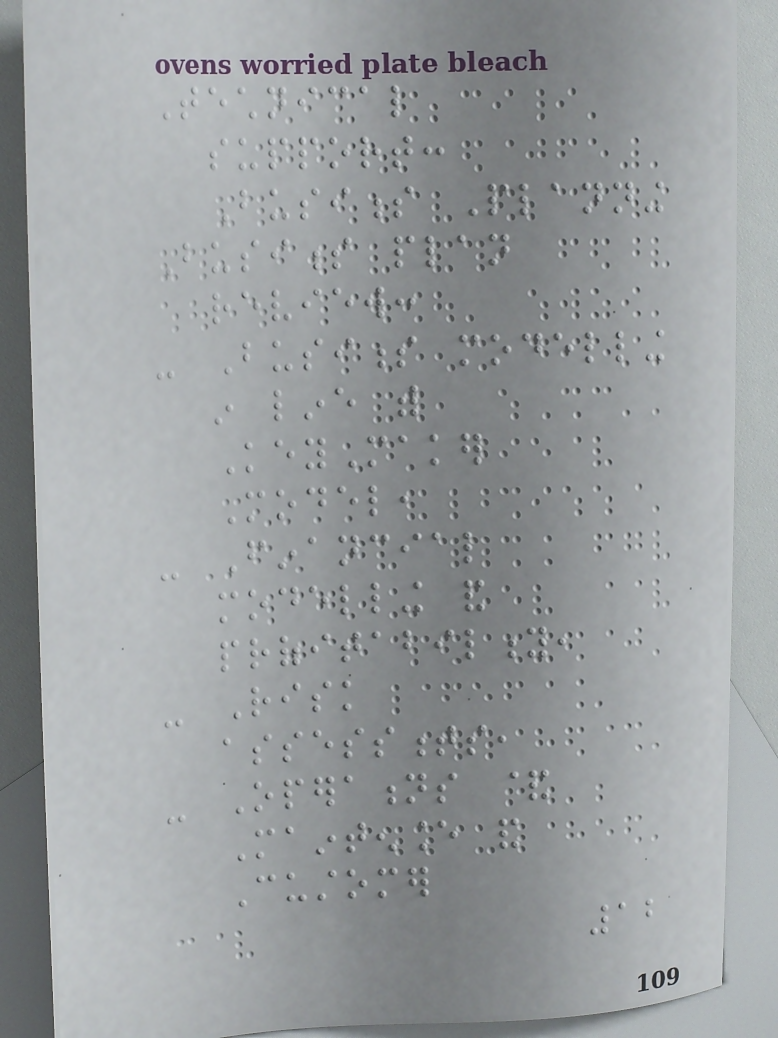Technical
support:
Business Planning
Business plan
review:
- Business modelling
in line with
KeyMaker
Model,
- Financial
modelling and
profitability,
- Risk
assessments,
- Operations &
Maintenance and
Customer
12
